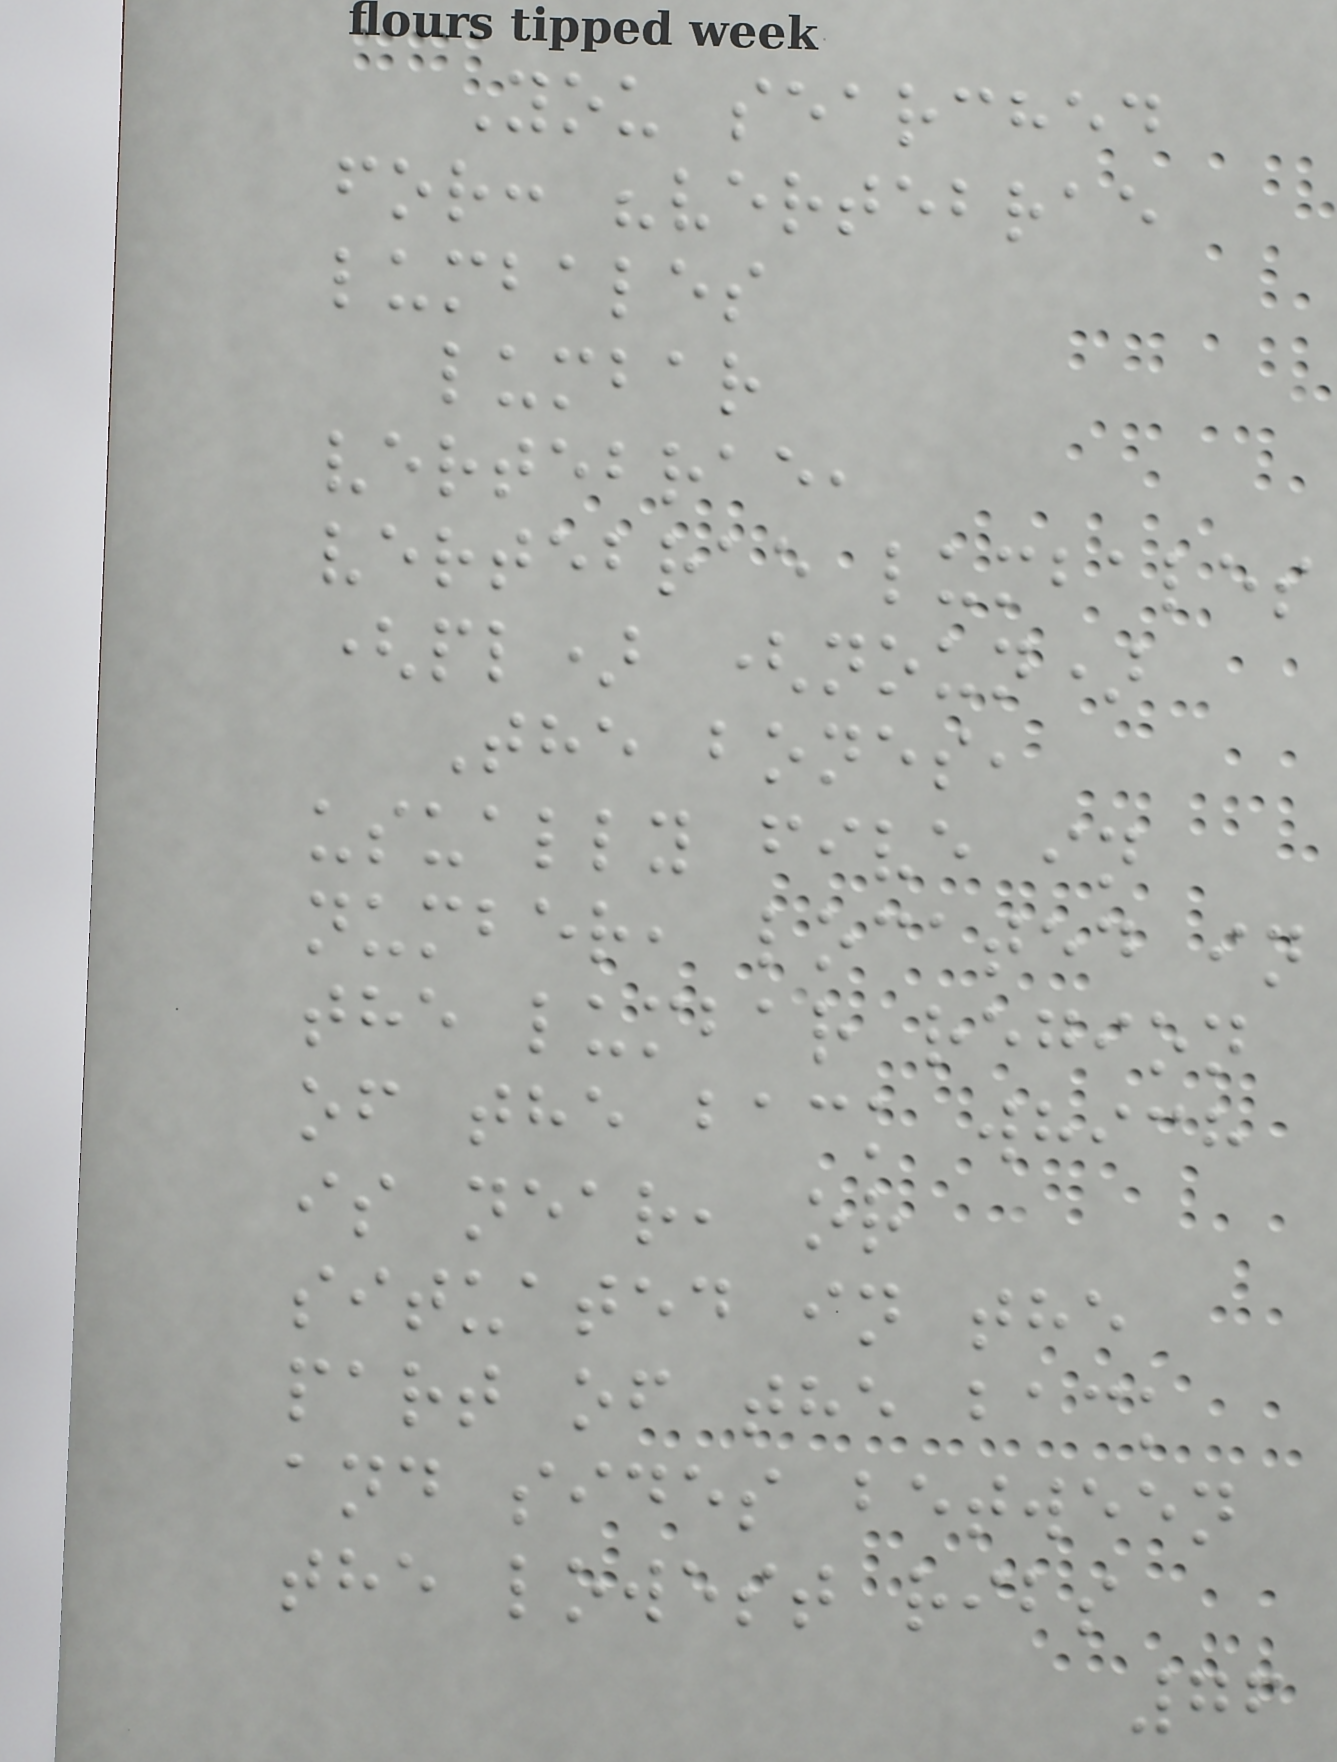You searched
for: "vertebrae
lumbales
lumbar
vertebrae,
vertebrae lumbales
(pl) (noun)
The bones,
usually five in
number, located in
the lumbar region
of the back which
is near, or
situated in the
part of the back
and sides between
the lowest ribs
76
